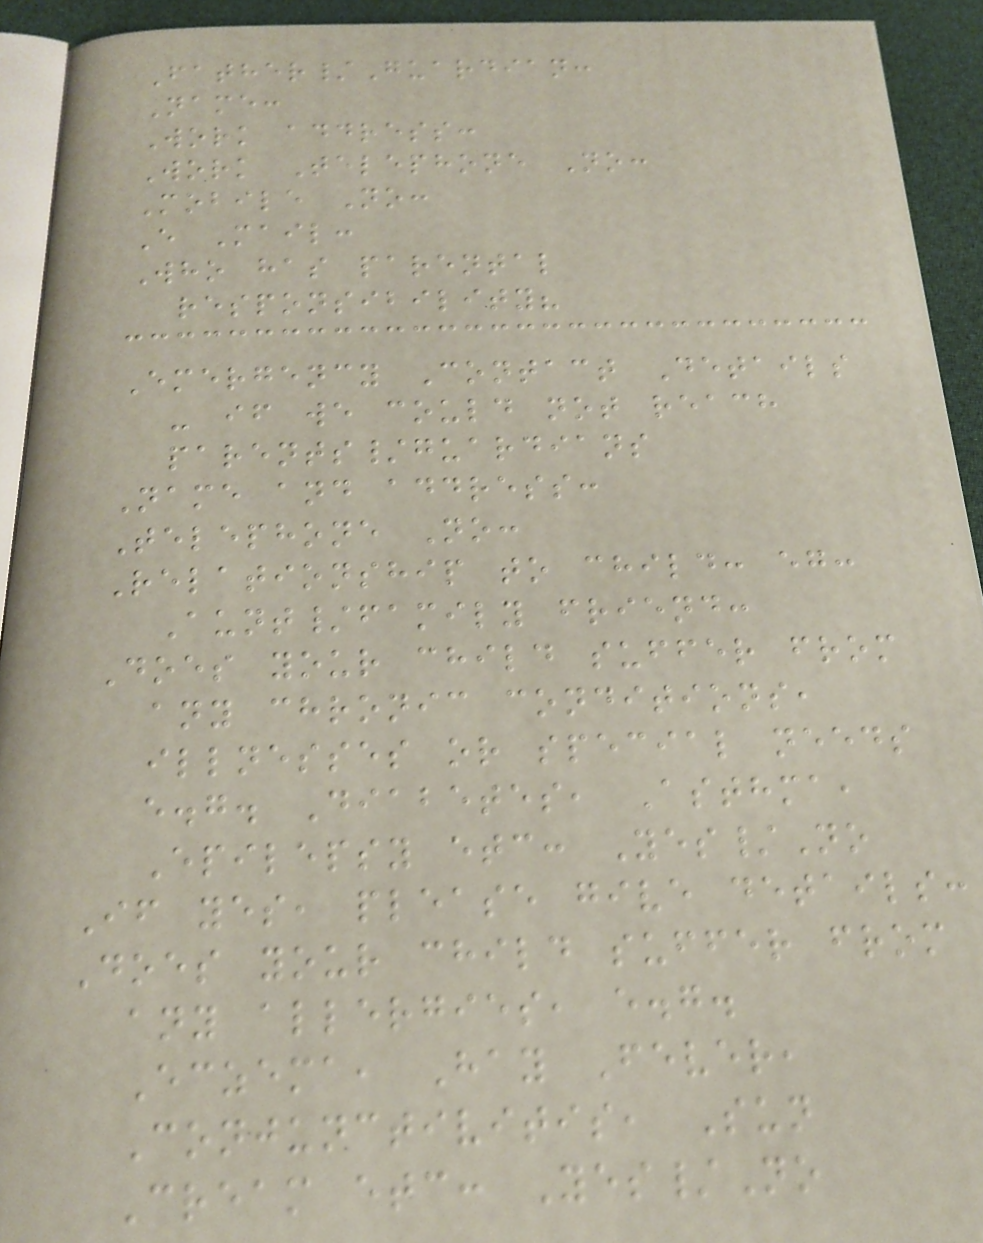Father/Guardian:
Name:
Work address:
Work Telephone No:
Mobile No:
E Mail:
Who has parental
responsibility?
Emergency Contact Details
- if we could not reach
parents/guardians
Name and address:
Telephone No:
Relationship to child: eg:
Aunt/family friend:
Does your child suffer from
any chronic conditions,
illnesses or special needs
e.g. Diabetes, Asthma,
Epilepsy etc: Yes/No
If yes, please give details:
Does your child suffer from
any allergies, e.g.
Eczema, Hay Fever,
Conjunctivitis, Sun
Cream etc: Yes/No
